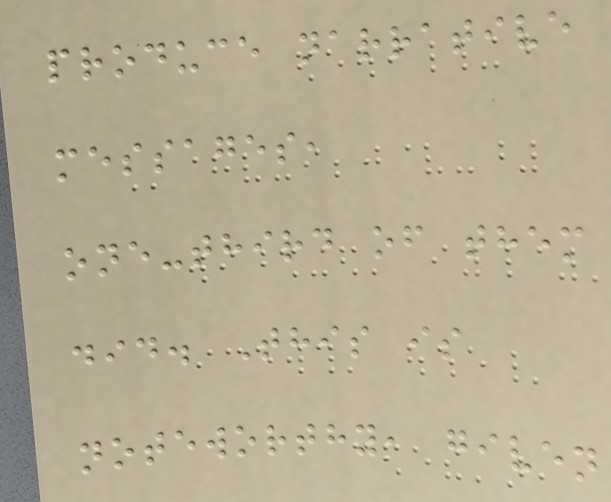produce narrative
messages,
one-third of them
did. This is
noteworthy, given
